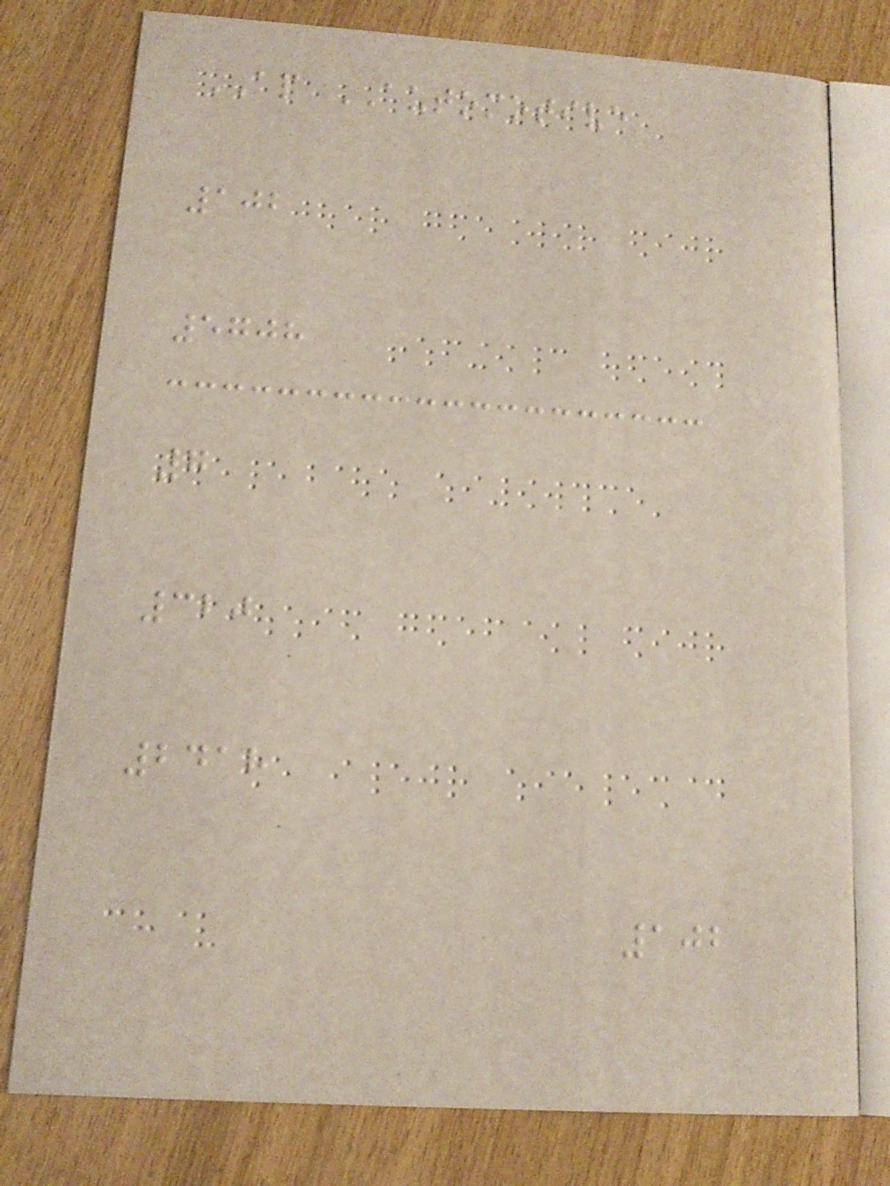AP AUTOMOTIVE
102
5708
7
320
2418
102
